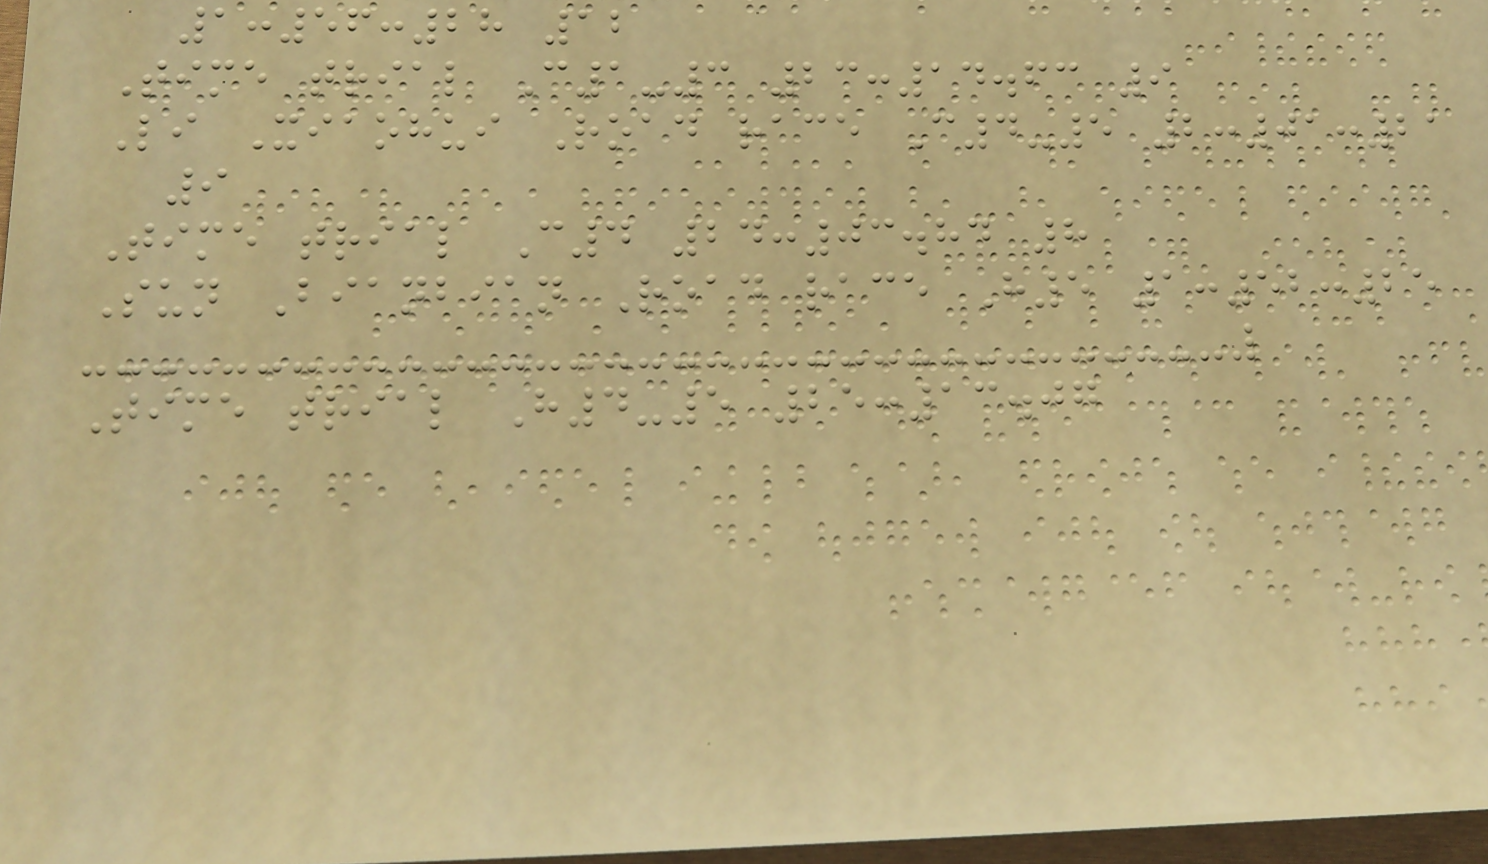1:56:28 12
Time trial C1-3 23:14.63 9
Li Xiaohui Road race C4-5 2:01:21
9
Time trial C4 24:03.84 8
Sun Bianbian Road race H5 1:52:25
Time trial H4-5 25:13.07
